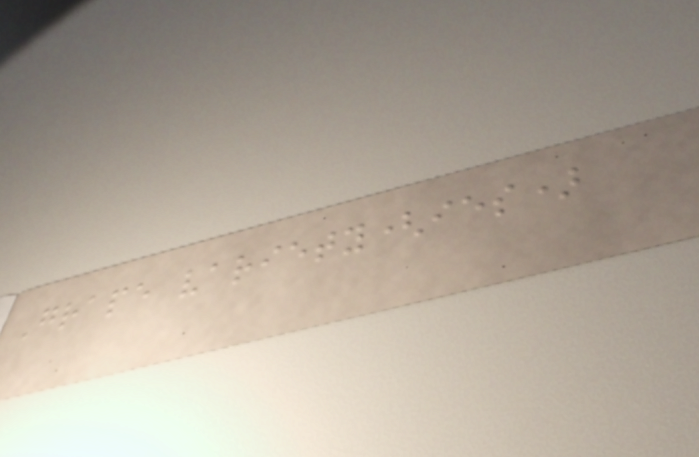Grape variety(ies)
